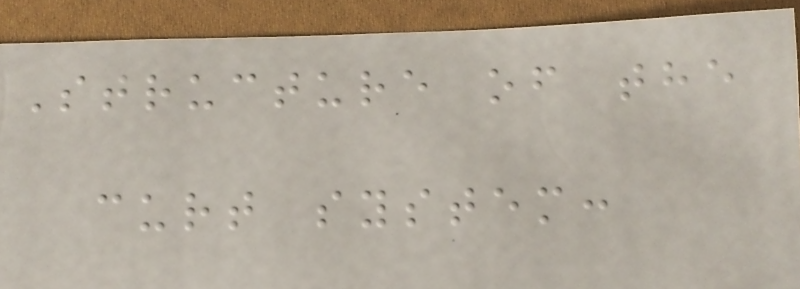Structure of the
curt system:
